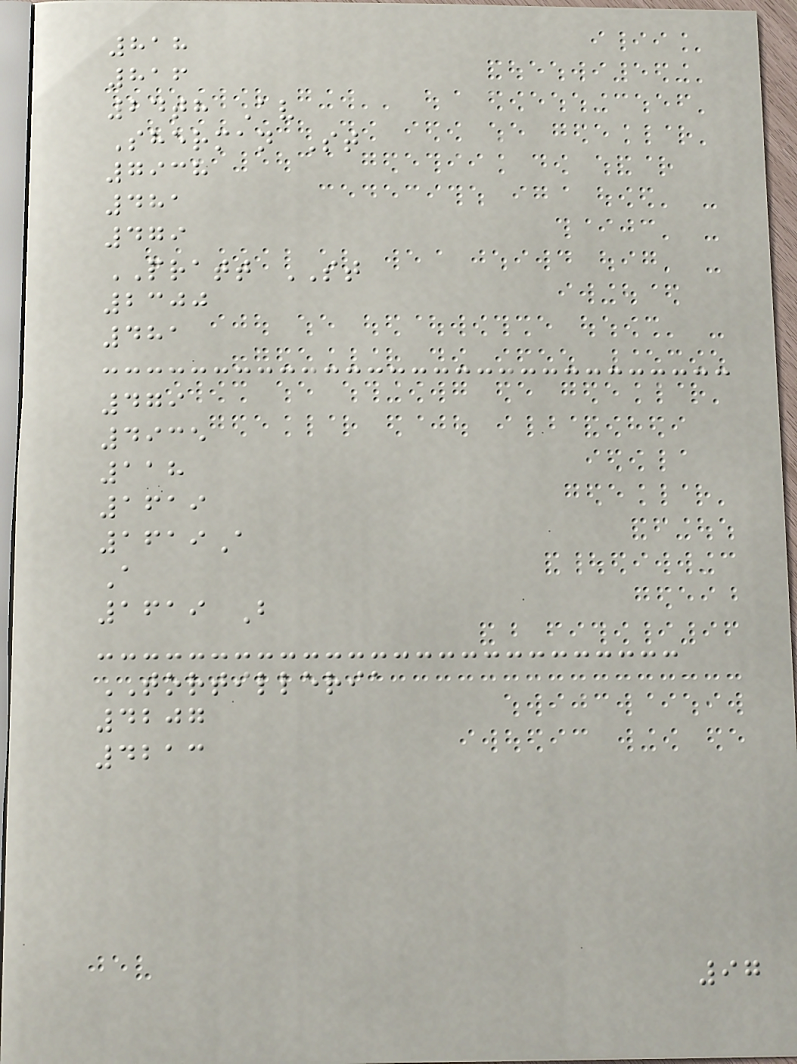818
816
24th Av
Sherman St
7938
481
479
PRATT ST
2300
481
479
4935
118
1619
1619A
A
1619 B
TORTILLERIA
4207
4213
97
